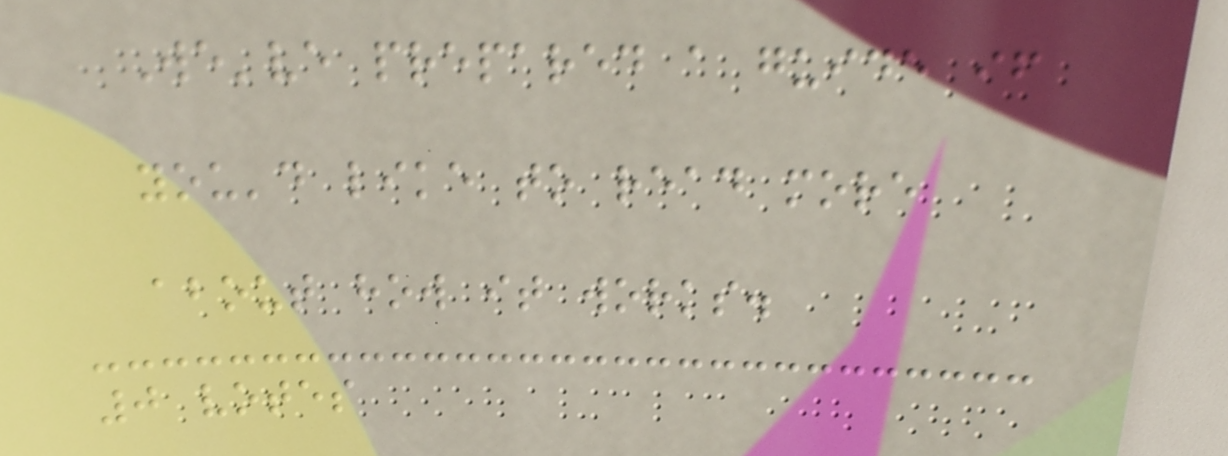We've prepared a guide if
you'd like to read more
about how it works.
0 votes
